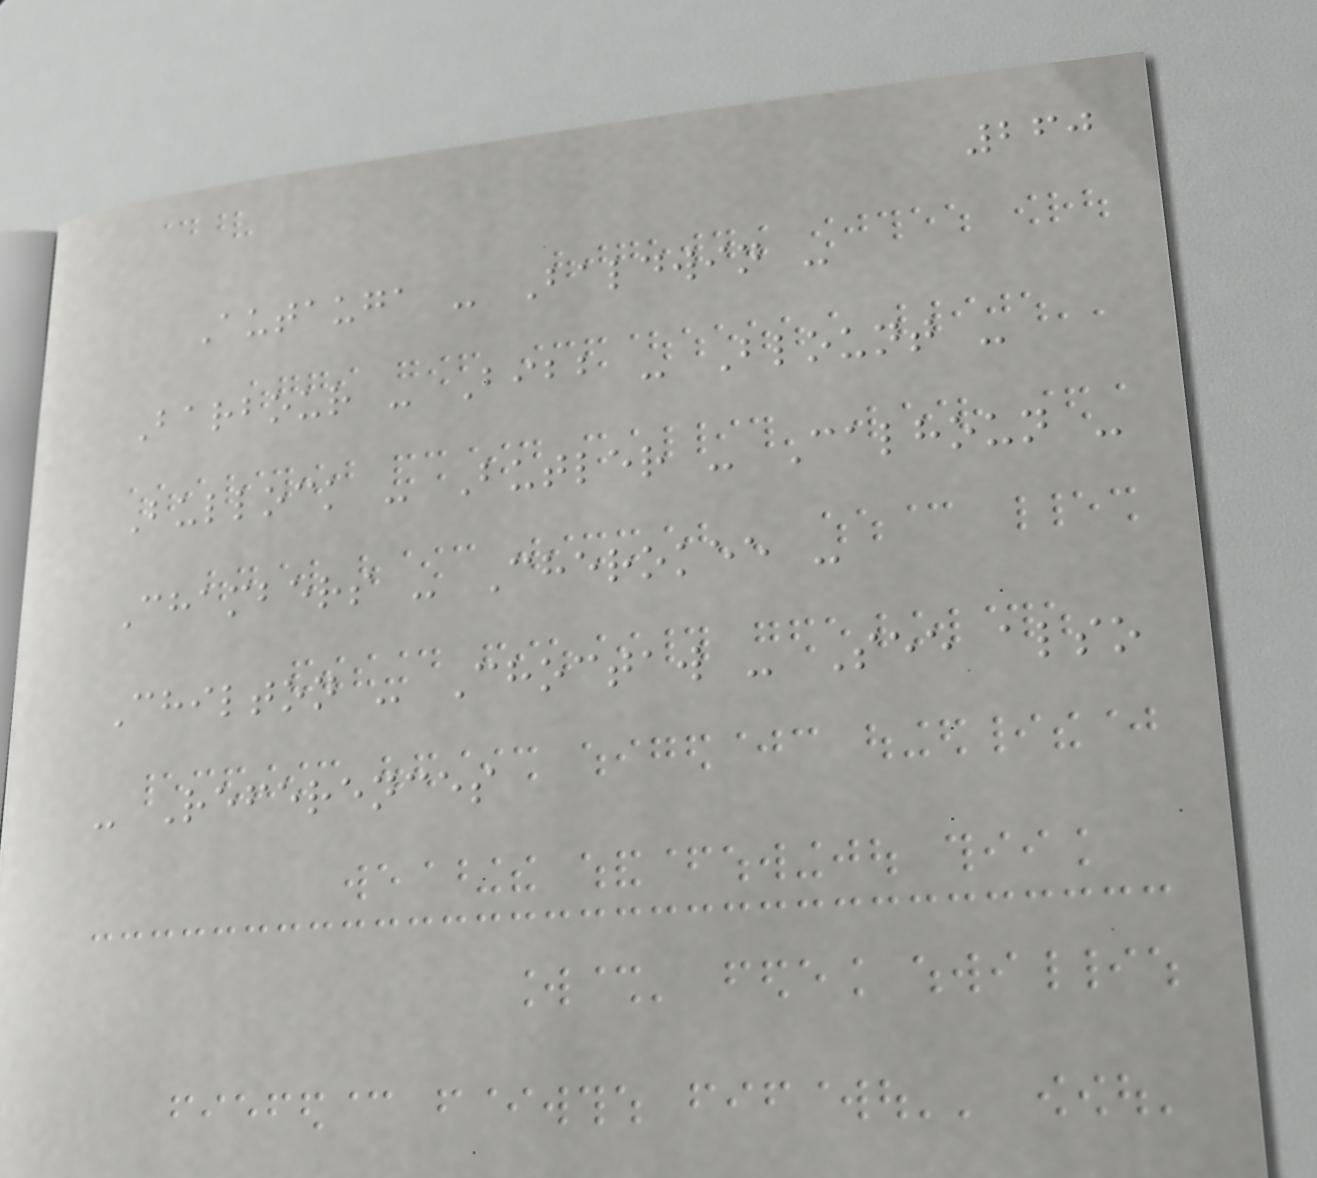260
Autauga - Baldwin -
Barbour - Bibb - Blount -
Bullock - Butler - Calhoun -
Chambers - Cherokee -
Chilton - Choctaw - See also
- References
